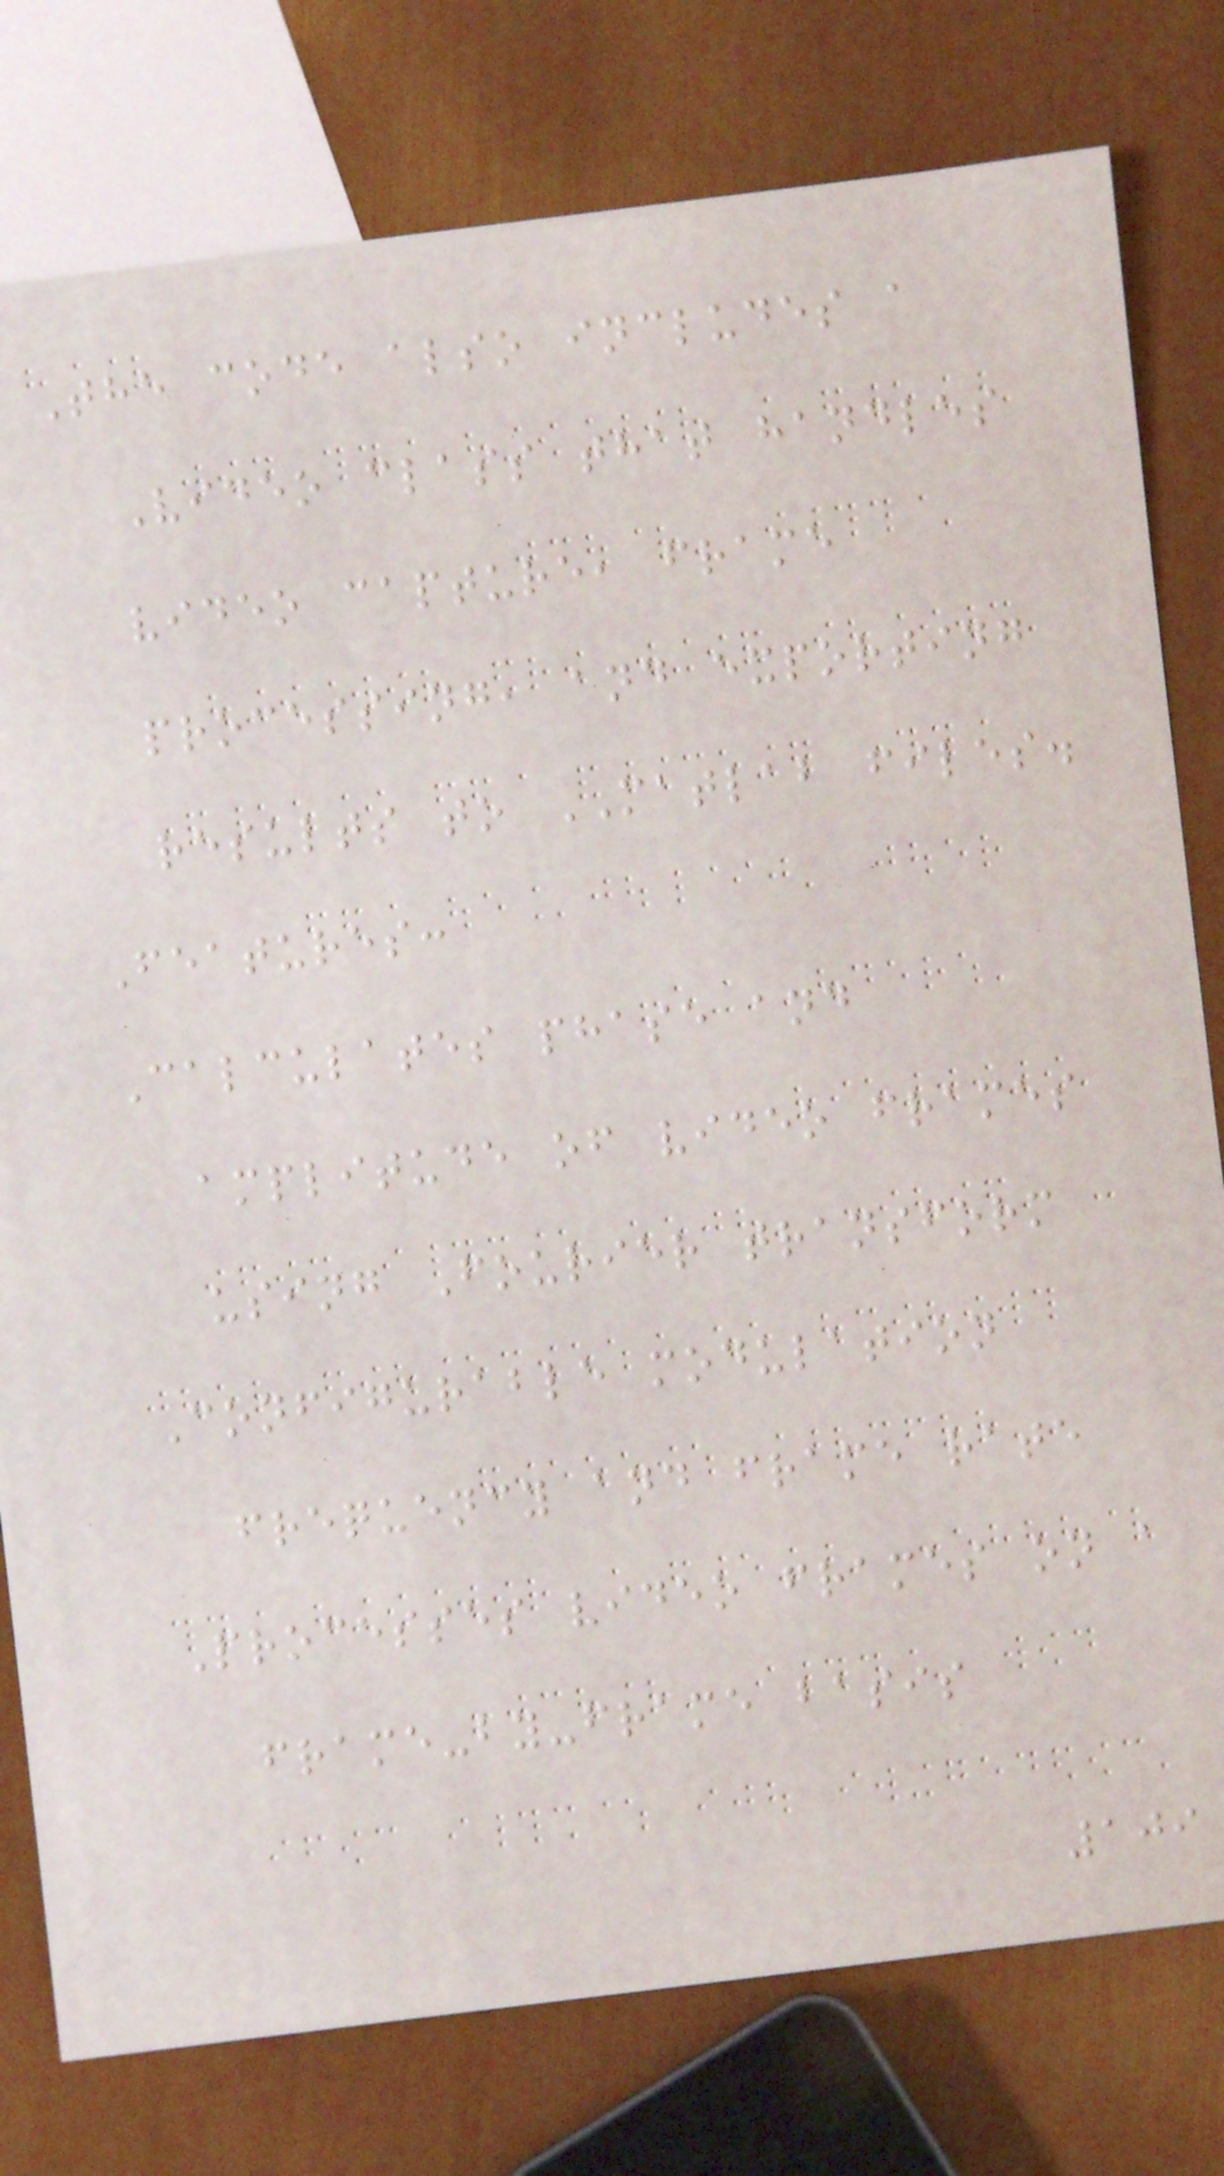The code also includes a
Video class that handles
video capture, frame
processing, and exporting
results to MATLAB files.
Features:
Calculates phase and
amplitude of video frames
using Fourier transform
Configurable modulation
frequency and frame rate
Processes video frames on a
frame-by-frame basis
109
